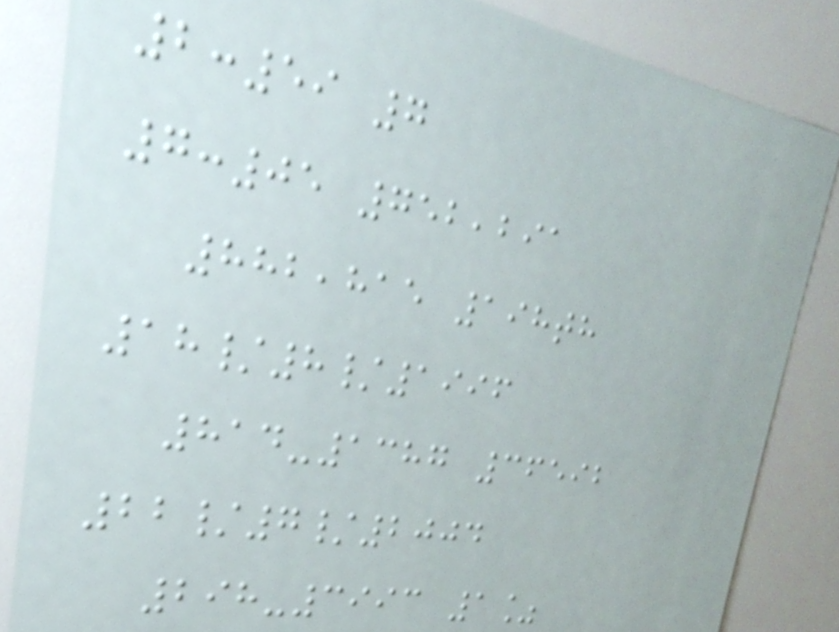2:59 7
7:05 752,291
882,815 198th
18/8/1996
814-1387 36592
22/7/2004
298-3993 1%
